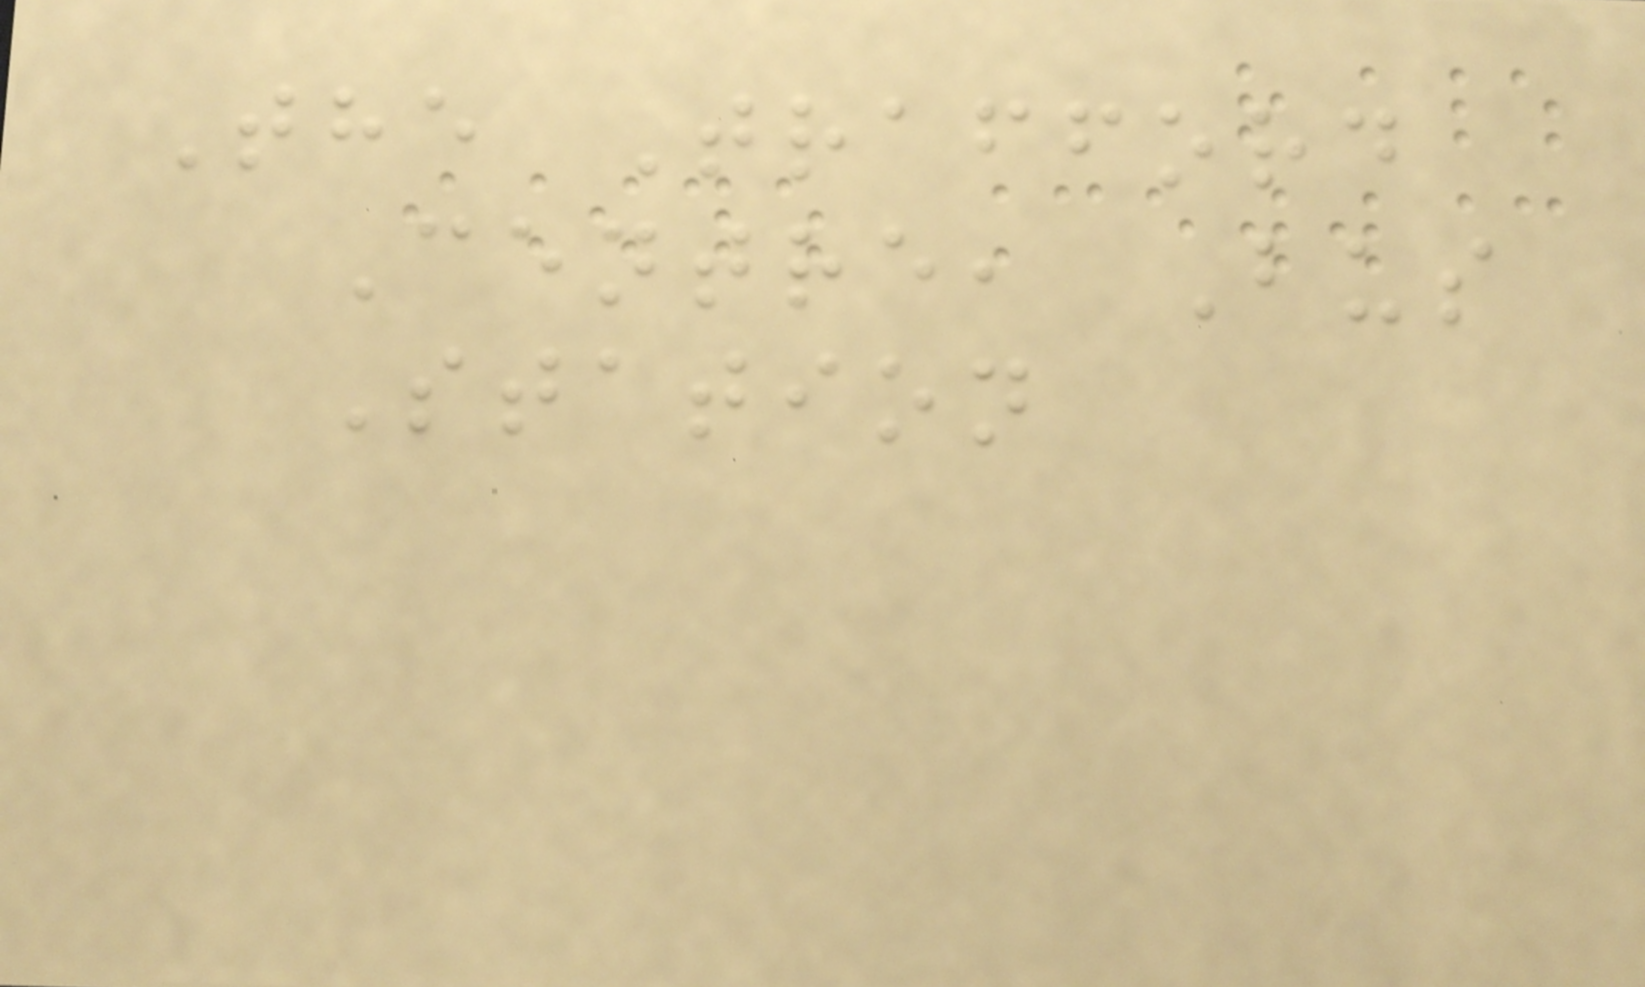The Trafford
Centre, Bus
Station
